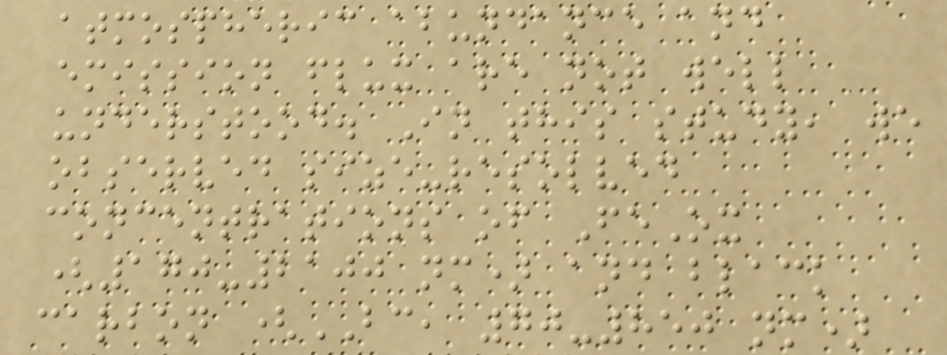atmospheric abundance and
emission flux are not well
understood. In this study, we
observed size-resolved
concentrations of FeOx
(170-2100 nm) and black
carbon (BC, 70-850 nm)
